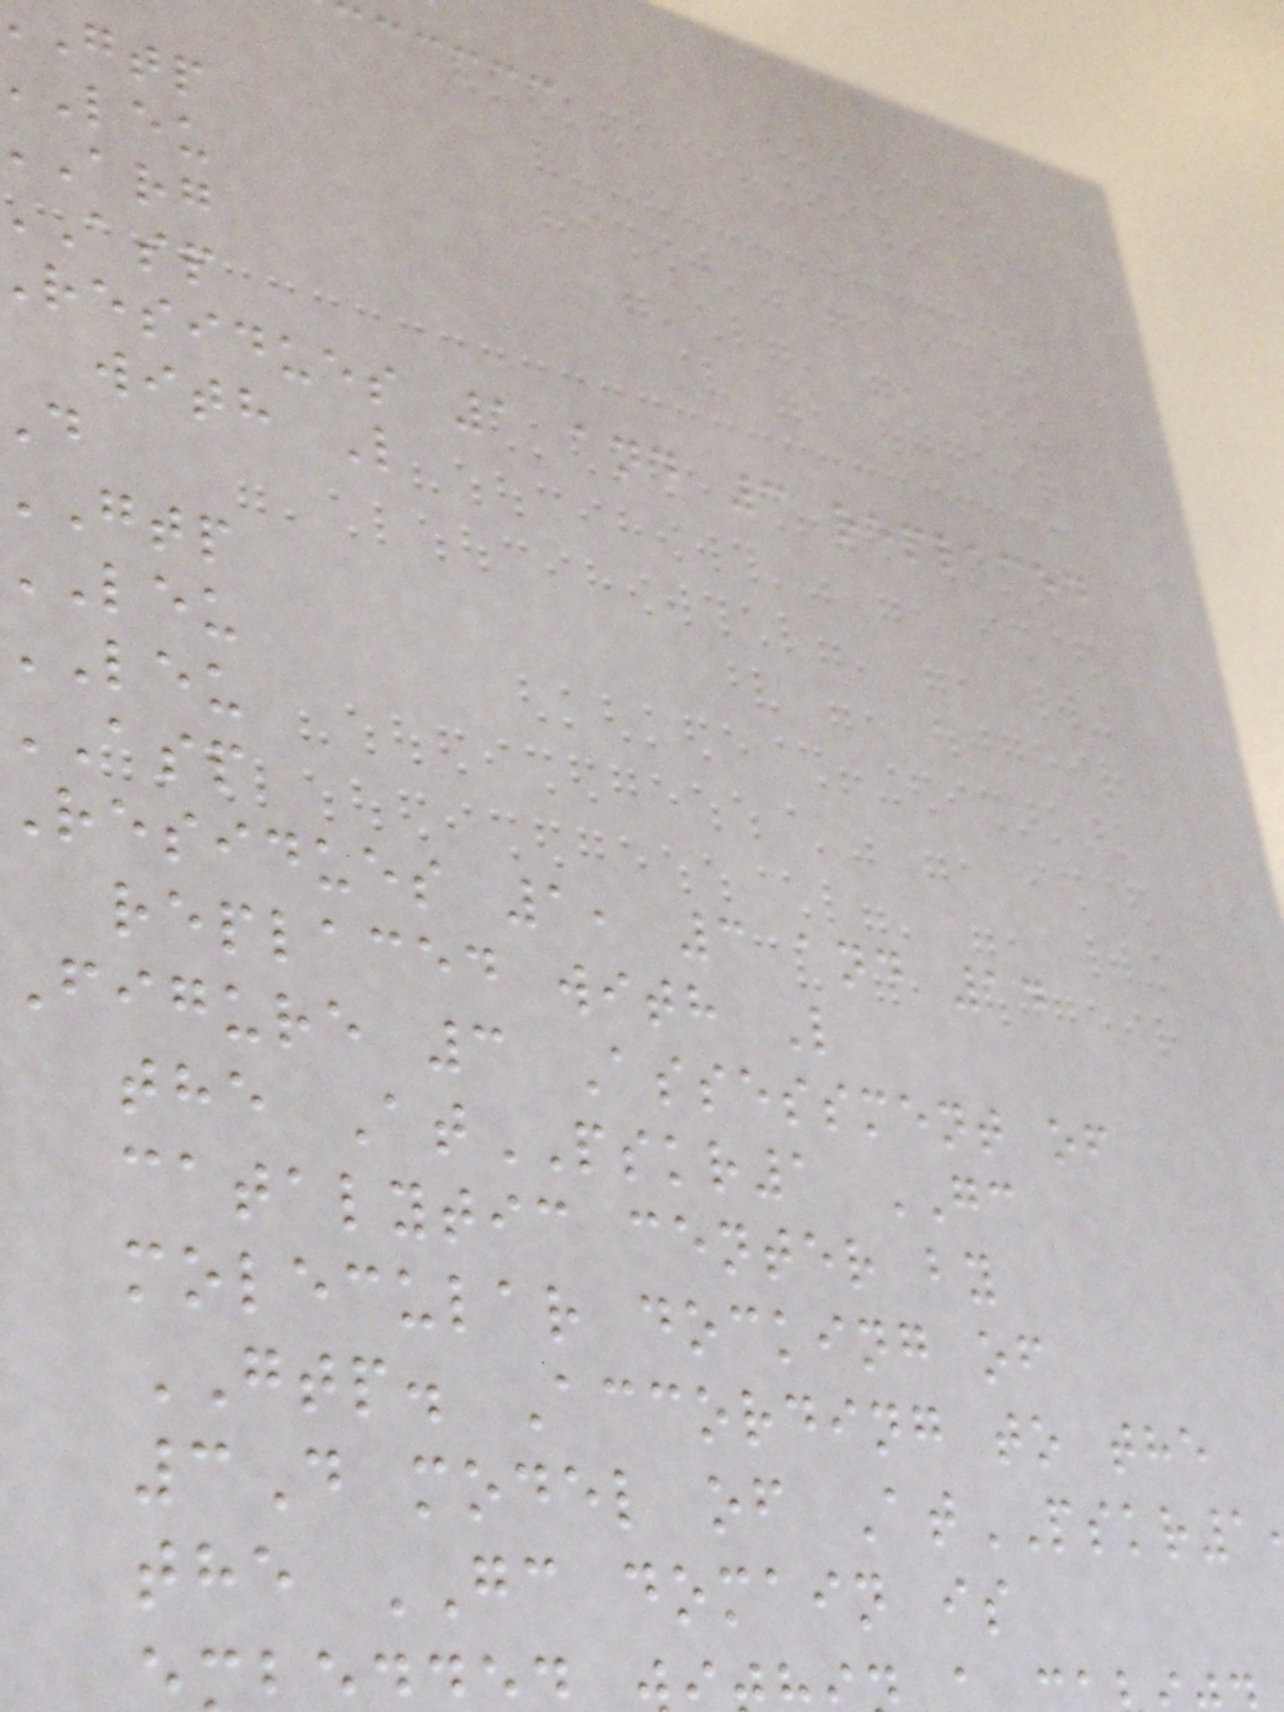residues 1 and 3 replaced
with L
Residues 1, 3 and 14
replaced with L
Figure 3 Assessment of
the AtPSKR1 GC
catalytic center by
molecular docking of
GTP. According to the
3D model of AtPSKR1
the GC domain is
